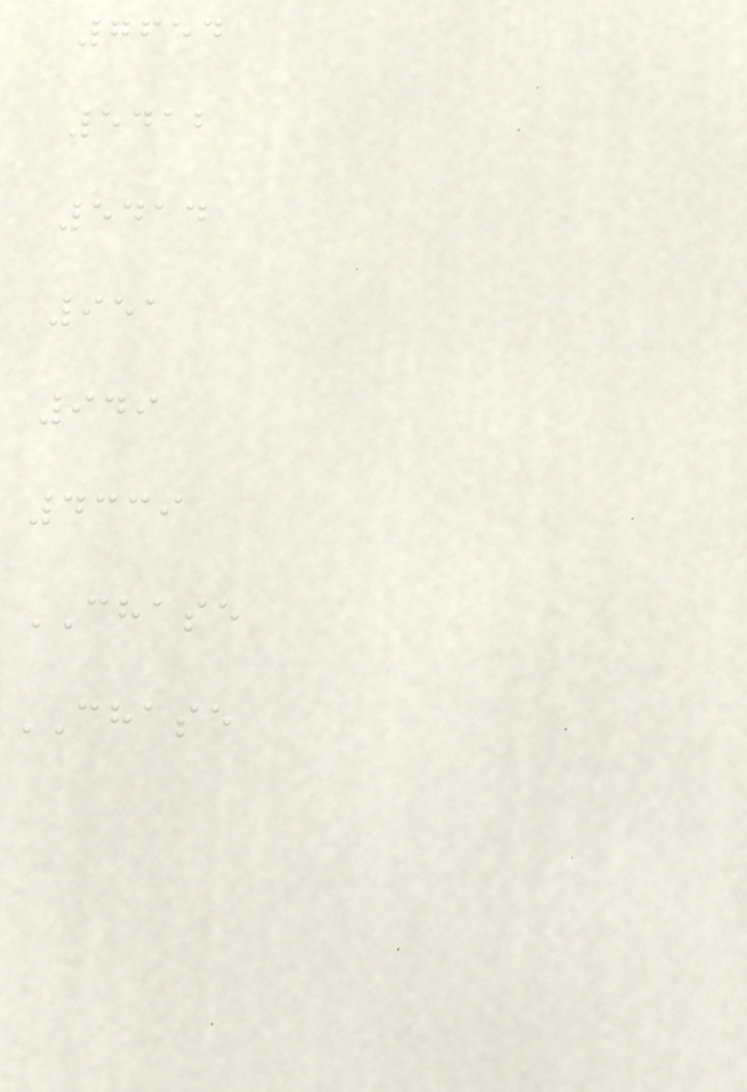7654
5412
5414
951
949
4339
CHASE
CHASE
